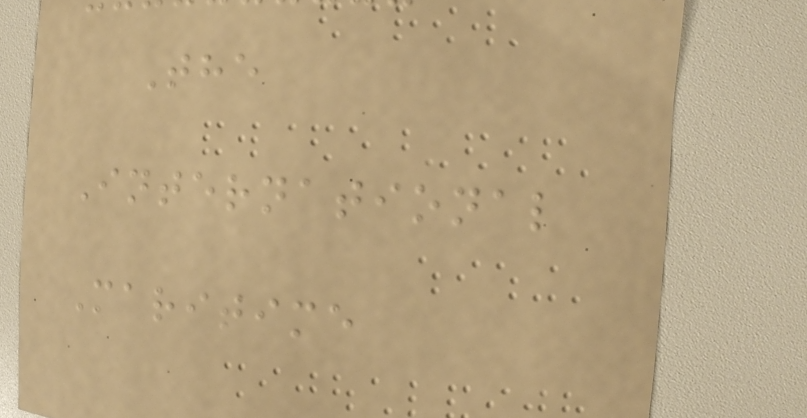The
International
Maritime
